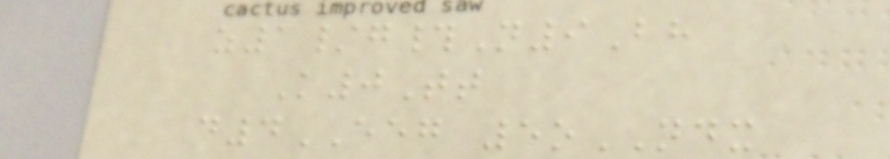z1/g#N9Bh
K0Tt
d4EEG 5oNDX
